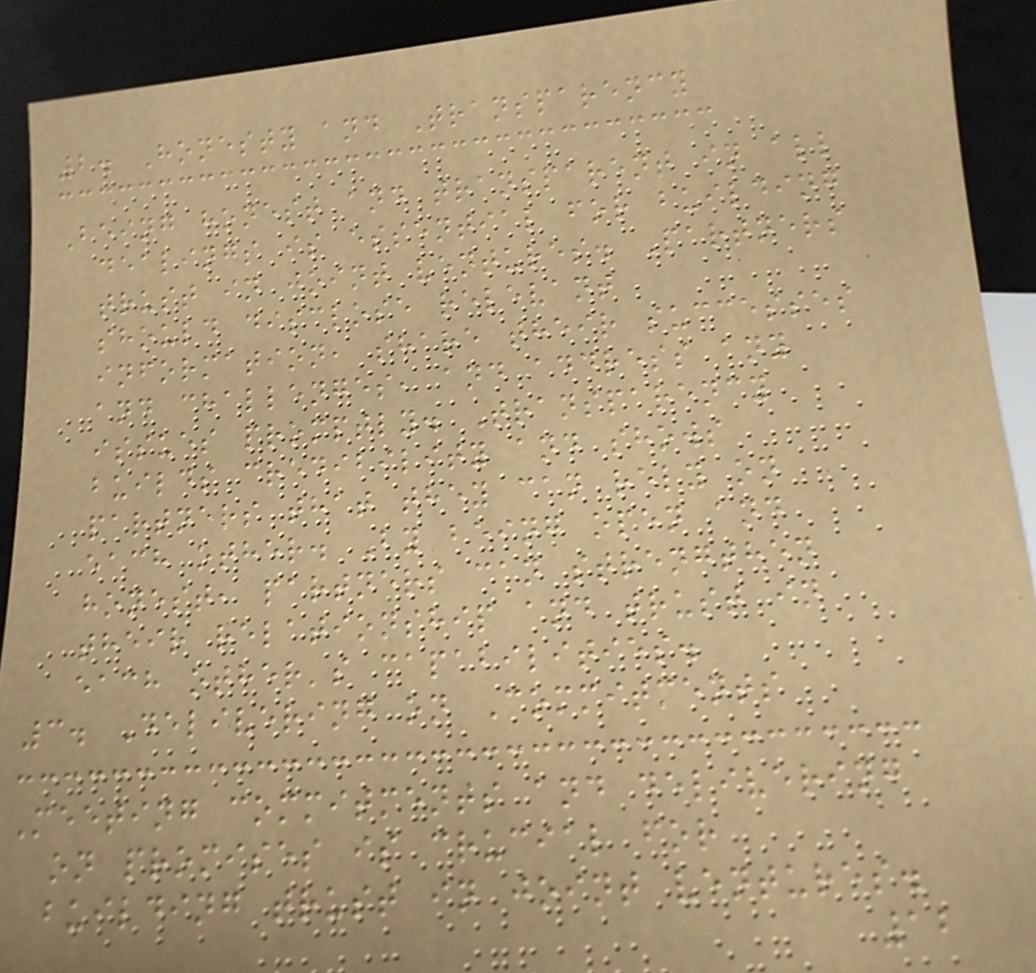2. Honesty and Transparency
Being honest and transparent in all
dealings is essential for building
trust in joint ventures. Partners
should disclose relevant
information, share their successes
and challenges, and address any
issues promptly. Transparency
builds credibility and shows
partners that they can rely on
each other. By being open and
honest, partners can strengthen
their relationship and trust in
each other's capabilities.
3. Delivering on Commitments
Meeting commitments and delivering
on promises is crucial for
building trust in joint ventures.
12
